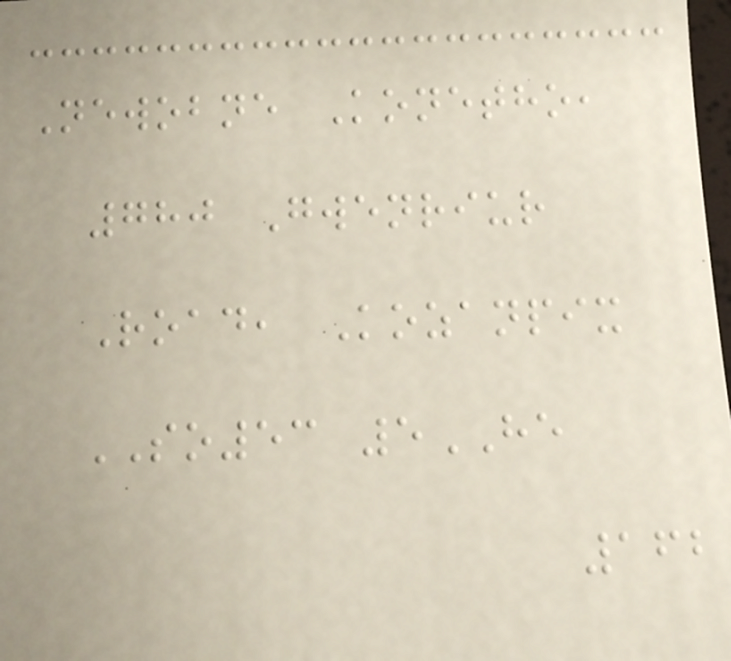Newobne Konetho,
780 Gwenriur
Road, Kozanpix
SO53 5HE
162
